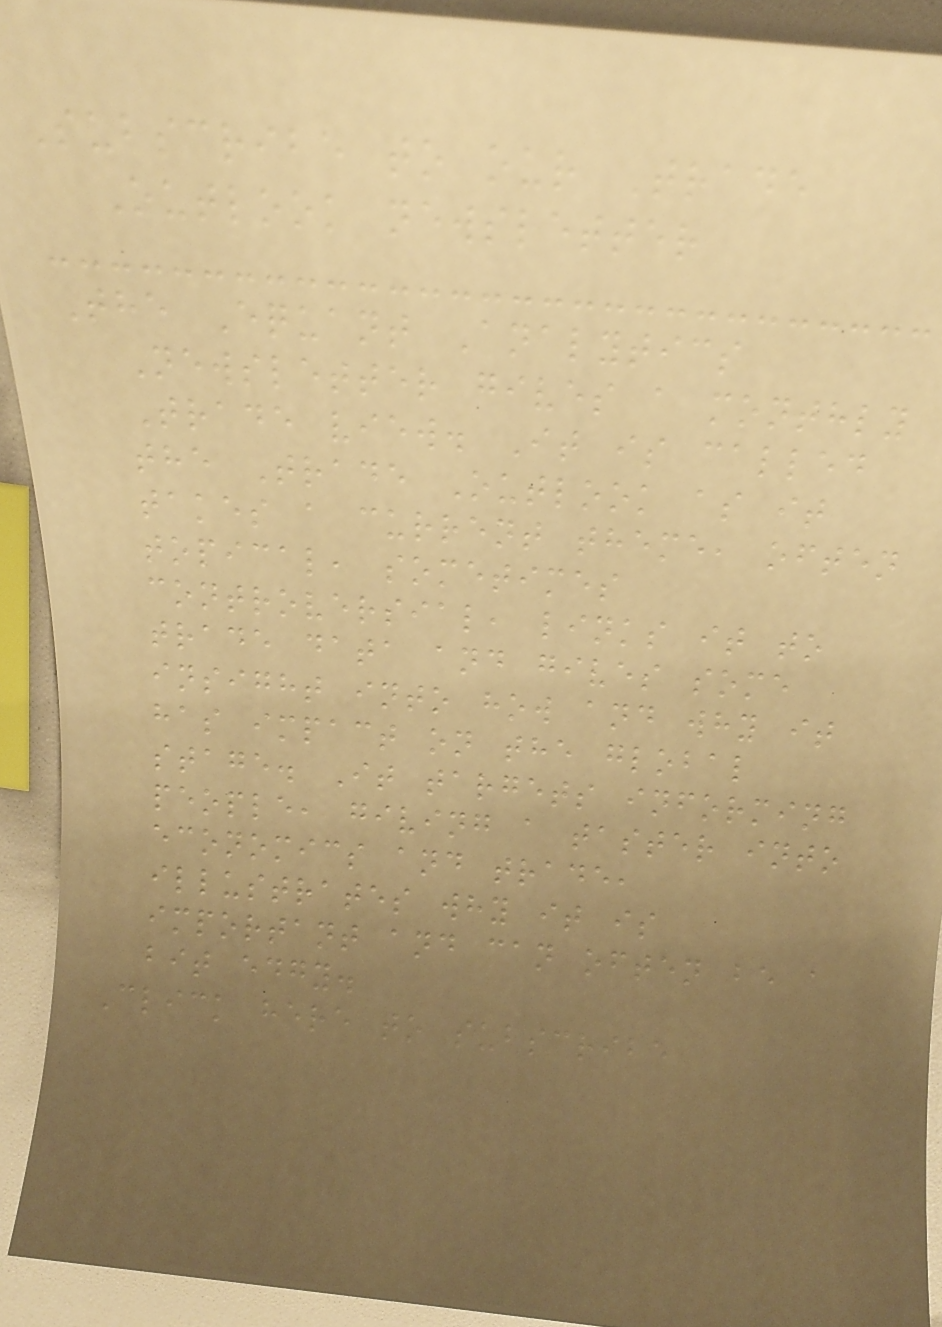Subscribe to our Trade
Outlook newsletter
The Equant Analytics
Newsletter gives a monthly
Trade view. It is called
the Trade Outlook as it
takes a current theme, often
topical, sometimes
controversial, links it to
trade data and gives some
insight into how and why it
has impact on the global
stage. It targets informing
people, giving a taster into
economics and trade,
illustrates why it is
important and can often be a
bit edgy.
Click here to subscribe
